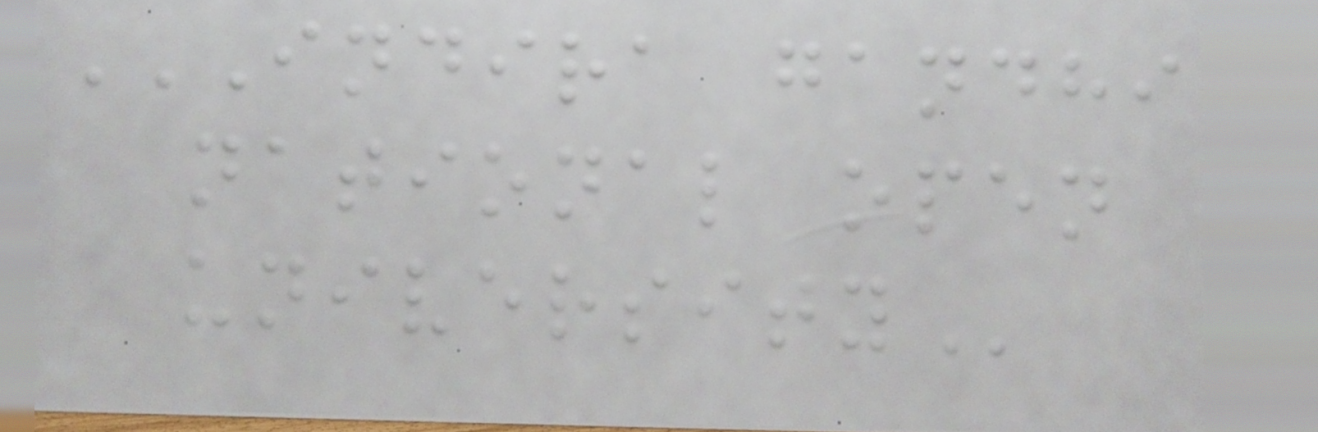INDIRA GANDHI
NATIONAL OPEN
UNIVERSITY
